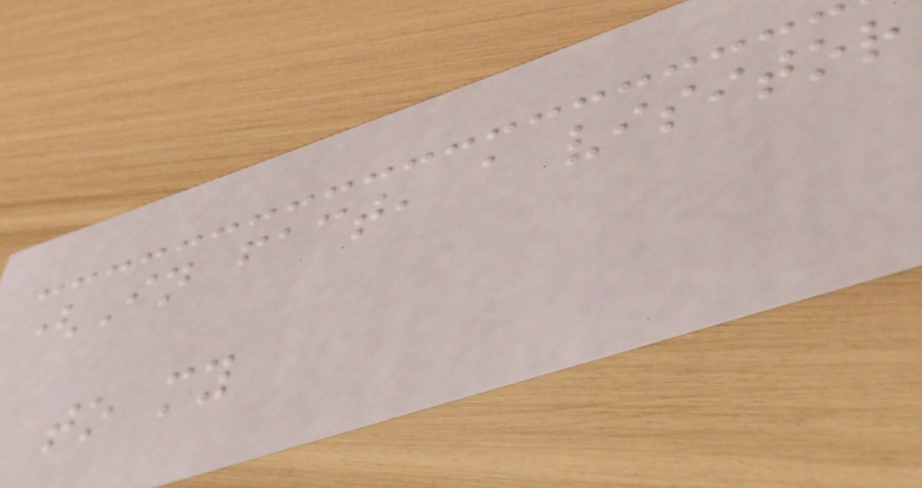(In fact, a visitor
to my
